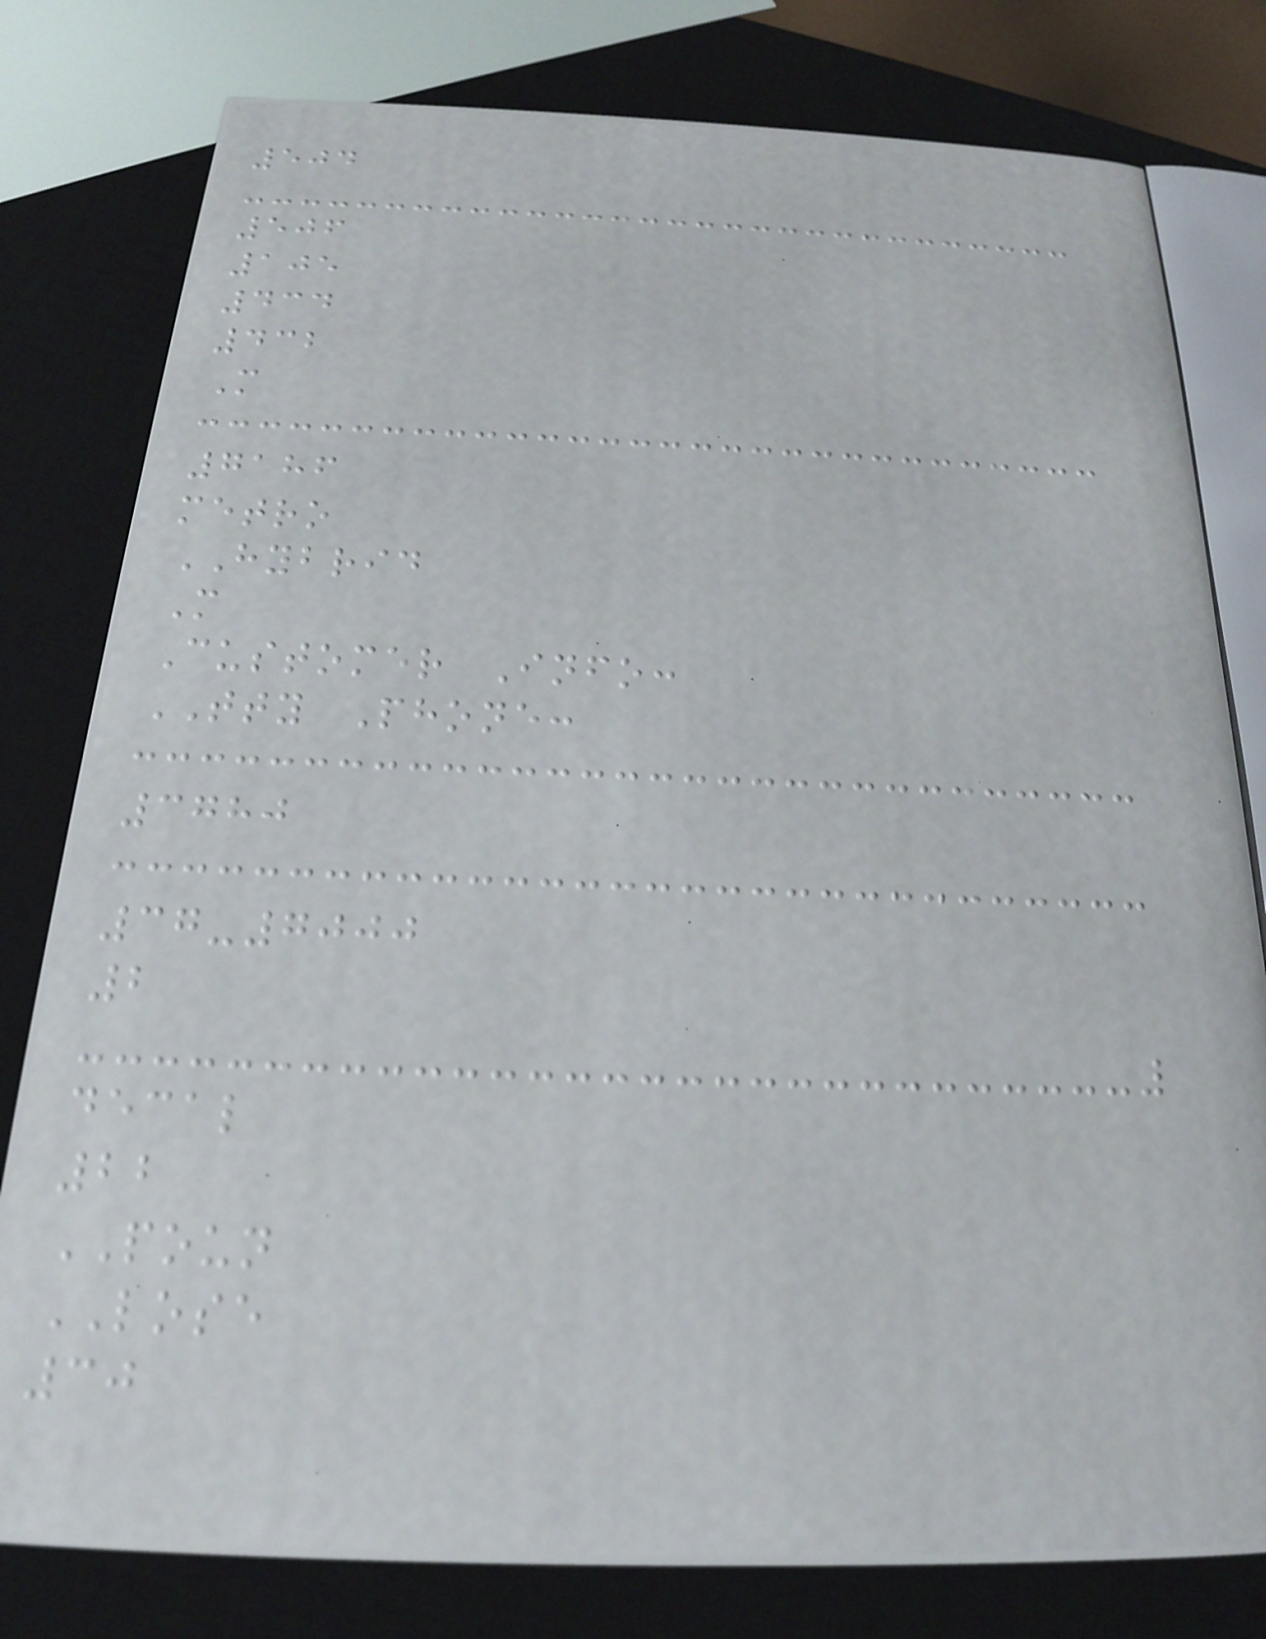504
506
105
434
432
M
7186
metro
HYBRID
M
Customer Info:
TTY Phone:
3780
37-7000
2
decal
22
POUN
LOSE
30
